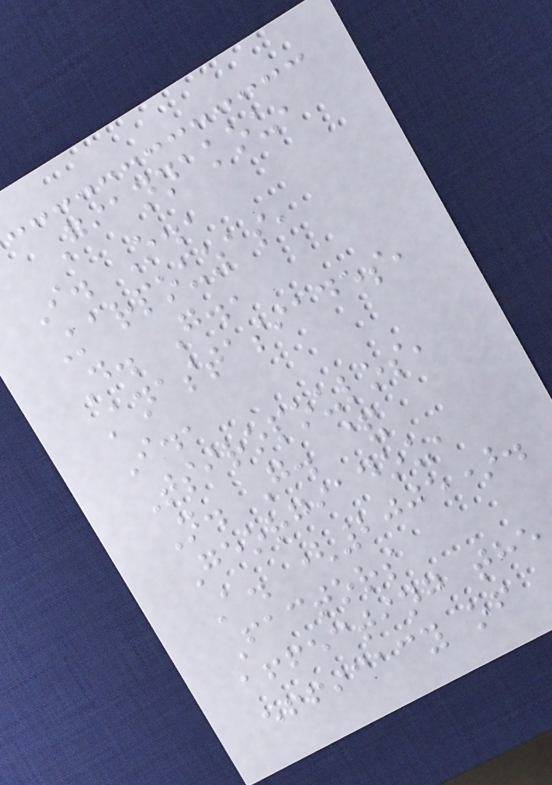Giannakou,
I. O.,
Karpouzas,
D. G.,
Anastasiades,
I.,
Tsiropoulos,
N. G. &
Georgiadou,
A. (2005).
Factors
affecting the
efficacy of
